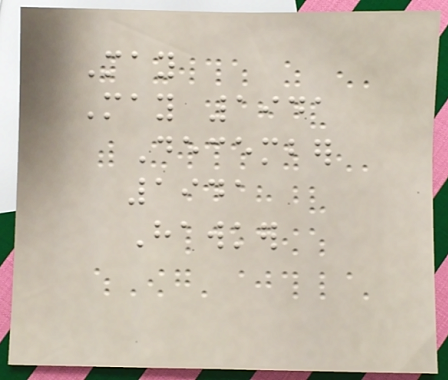May
May 1941
December
1941
Hawker
